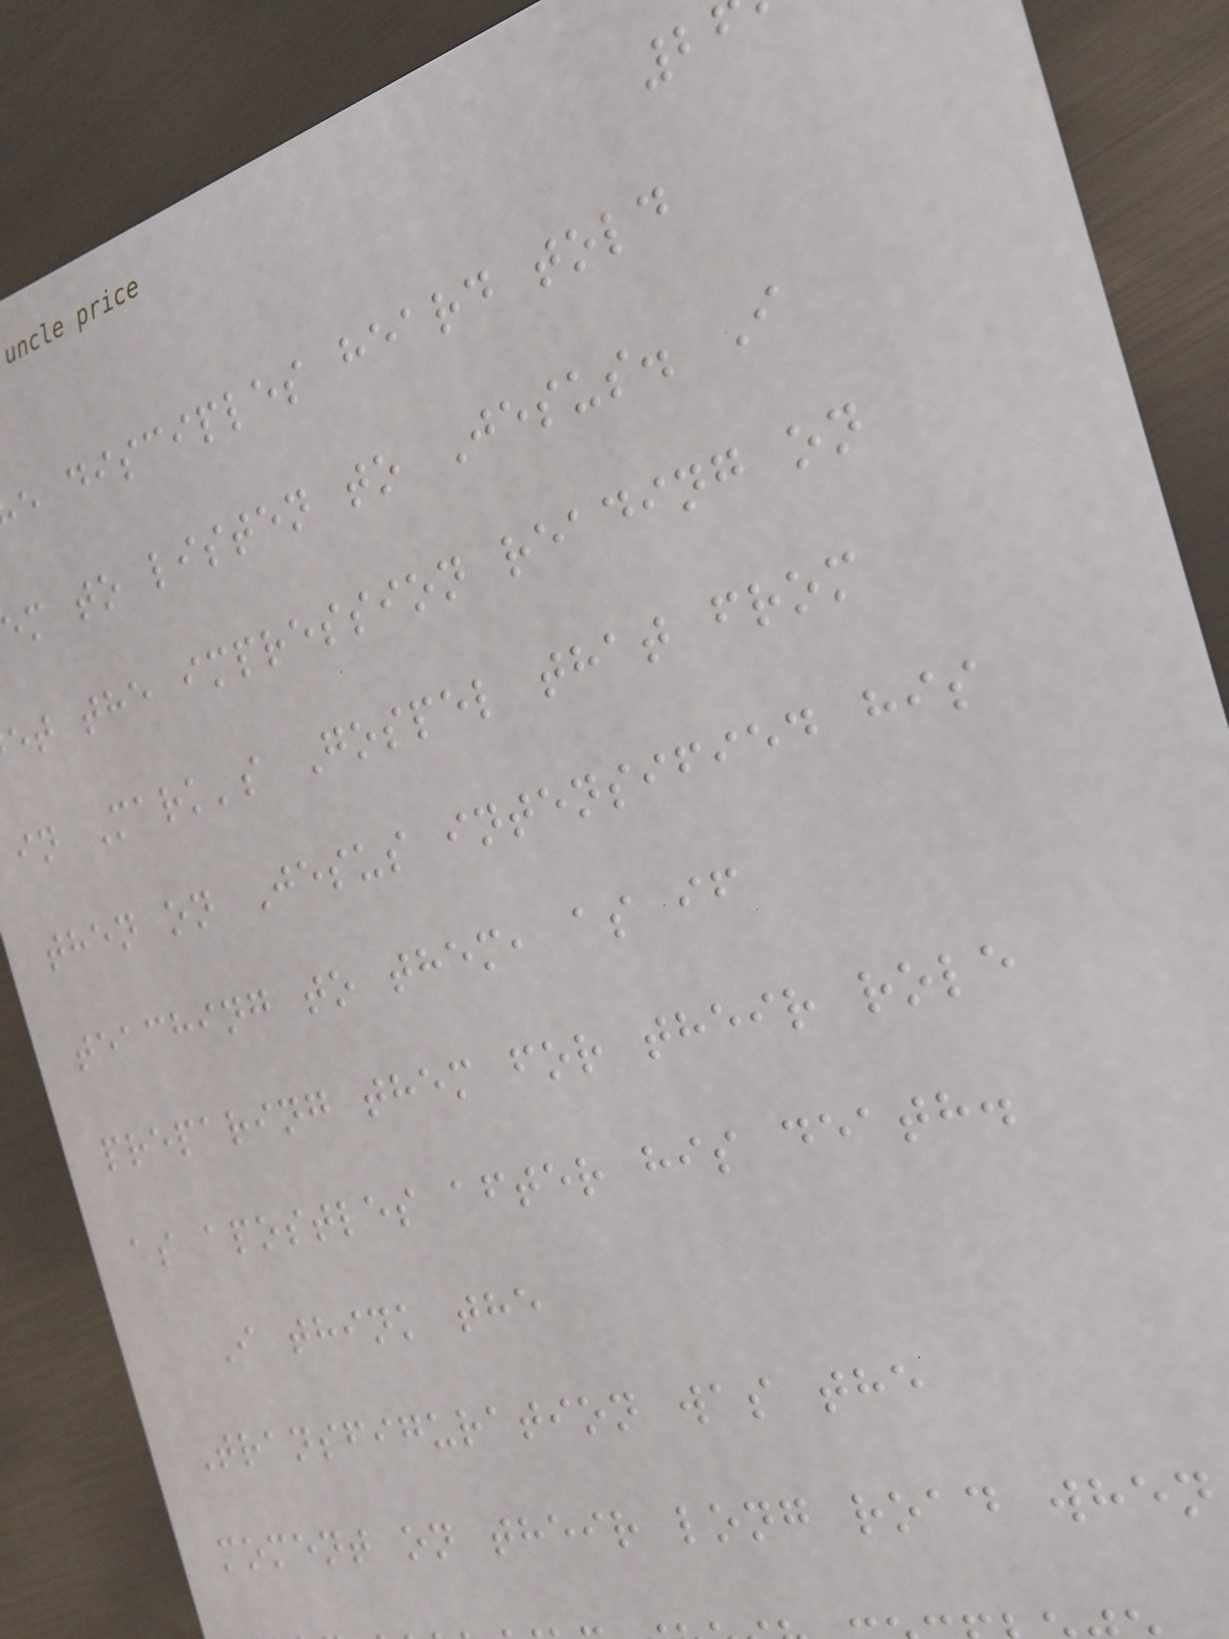e disciples heard told
em to listen to Jesus. I
et the impression reading on
in Mark's Gospel that from
then on Jesus intensified his
teaching to them, as if
preparing them for their role
as apostles after his death.
I think the
Transfiguration was the
moment on their long road when
